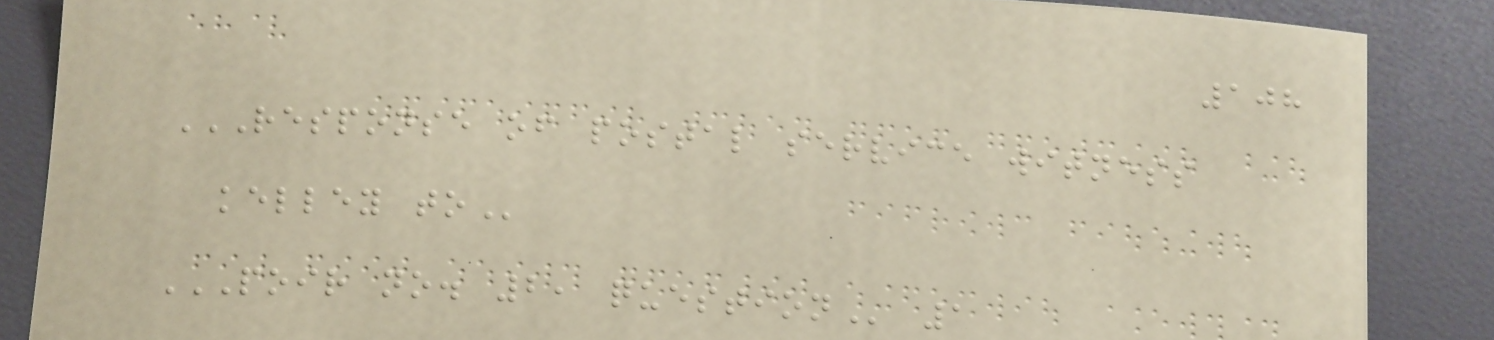108
RESPONSE OF POSTAL SERVICE WITNESS
KELLEY TO
POIR NO. 2, QUESTION 1
